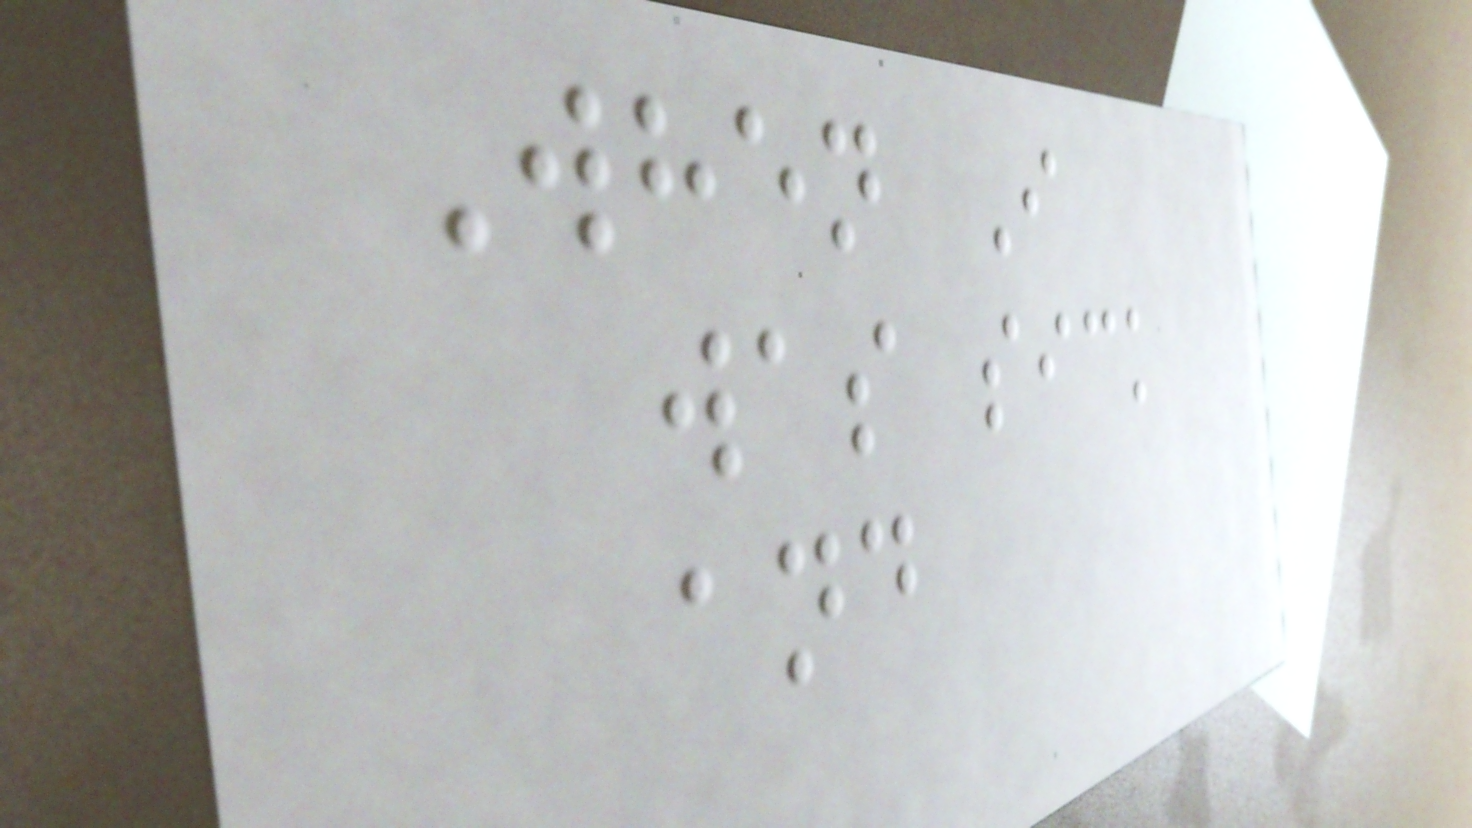When I
was sick
and
